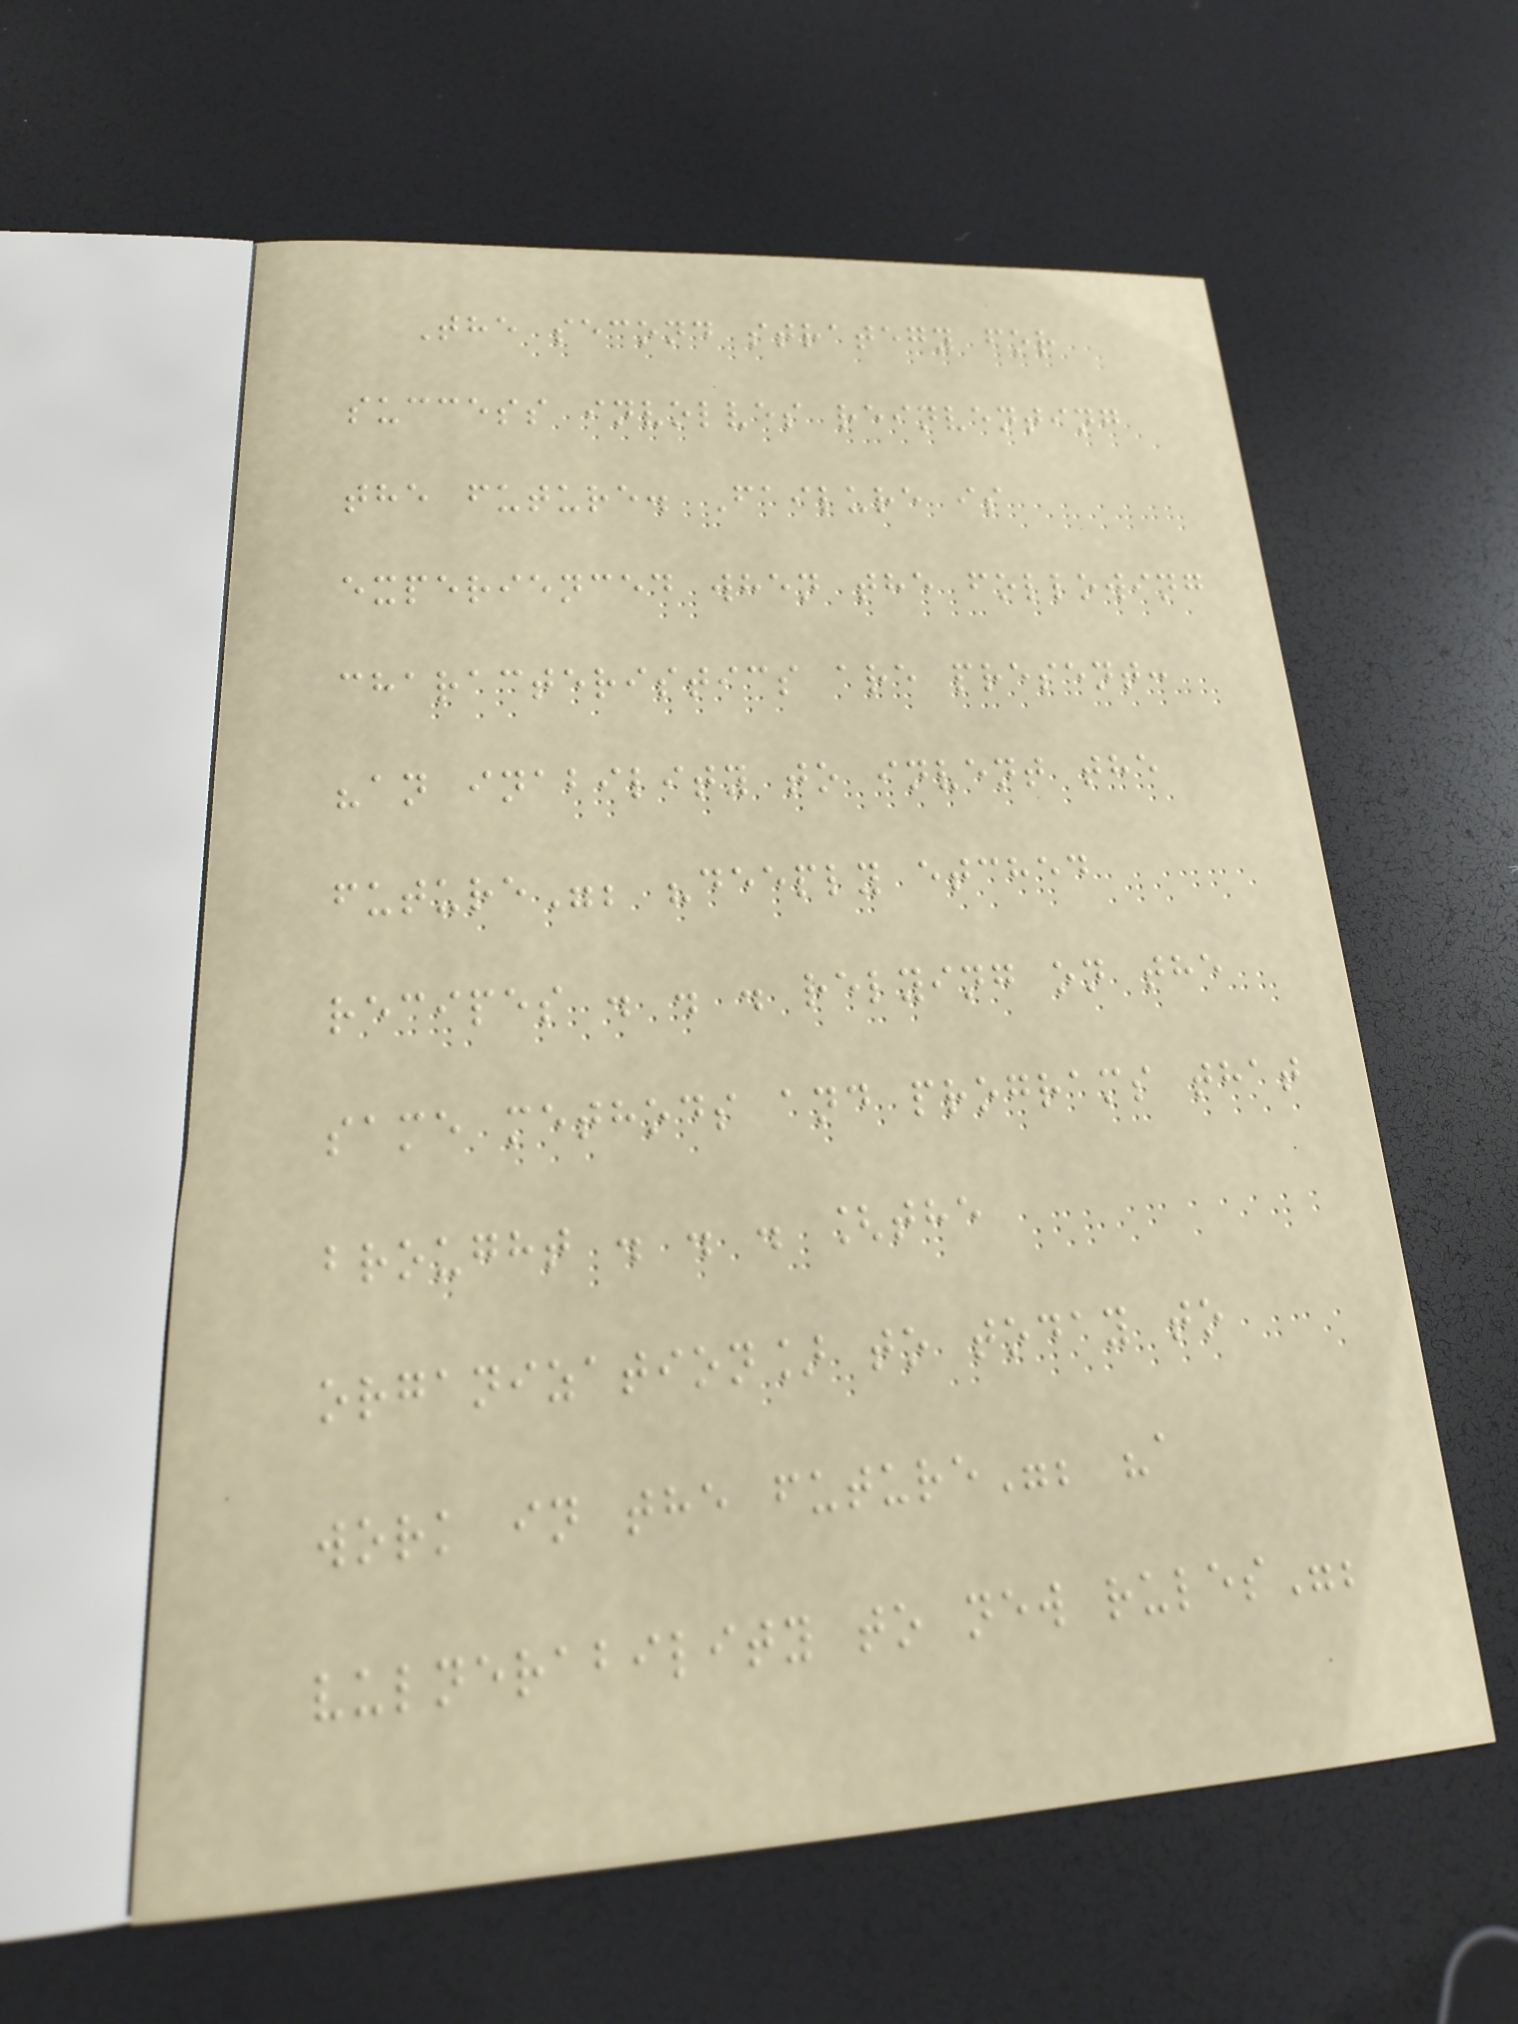The second strategy for
success involves reinventing
the future. Failure is
experienced when the following
characteristics are present:
"an inability to invent the
future"; "deeply etched
recipes . . . relying on the
same methods and programs that
brought . . . [the
organization] to today to
work in the future"; "a
vulnerability to new rules";
